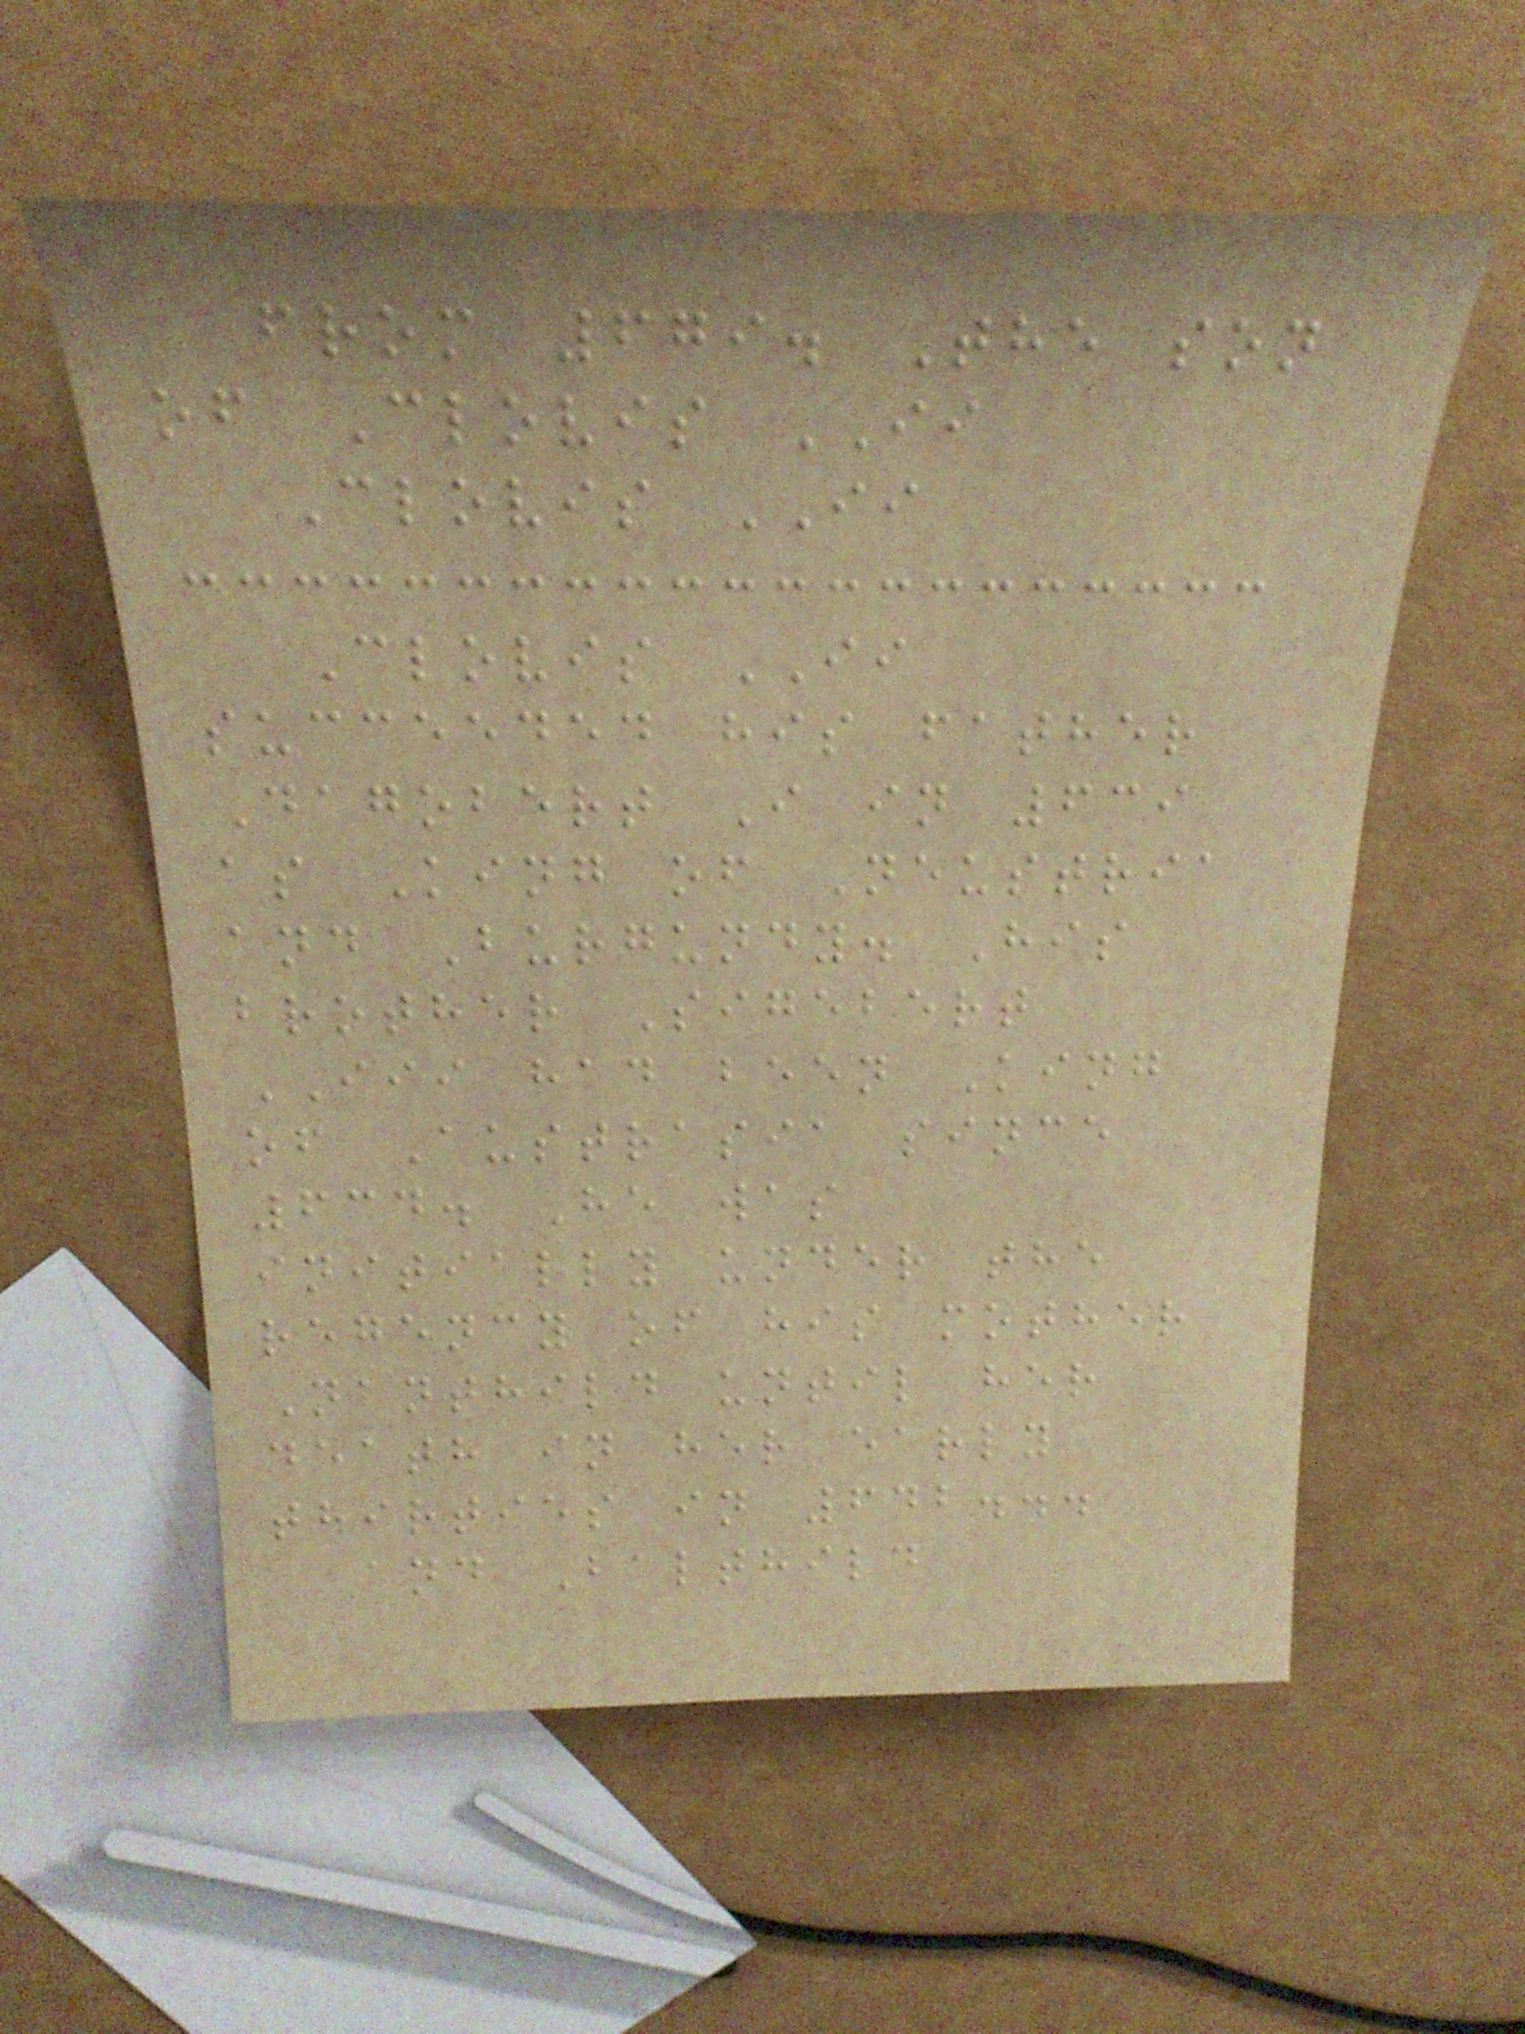from 679. The son
of Clovis II
Clovis II
Clovis II
succeeded his father
Dagobert I in 639
as King of Neustria
and Burgundy. His
brother Sigebert
III had been King
of Austrasia since
634. He was
initially under the
regency of his mother
Nanthild until her
death in her early
thirties in 642...
and Balthild
